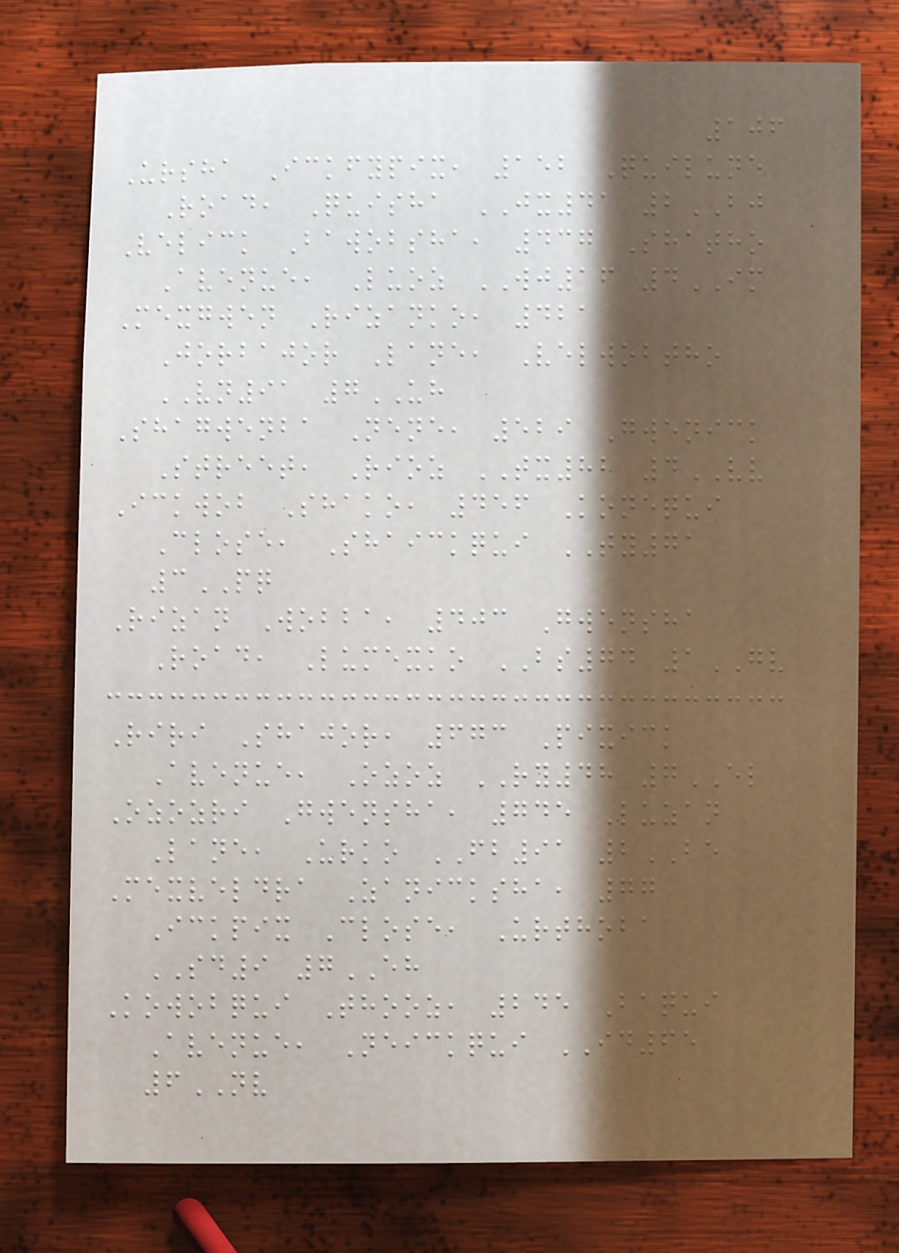106
Ursha Ickfypix, 152 Quilune
Road, Quisha JX41 2BJ
Velick Bawobsha, 437 Shatho
Avenue, Luoz WJ16 4IM
Mexgwen Rizanko, 421
Jorbajor Lane, Velwobtho
VN91 7UH
Shagwenba Nene, 529 Gwenick
Street, Rioz TX82 4VV
Ickwob Shako, 456 Konequi
Close, Shaickqui TY71
3PQ
Rizan Wobba, 403 Gwensha
Road, Lumexko BS74 1GV
Riri Shajor, 673 Pixick
Avenue, Ozoz RY48 7EL
Ozozri Gwensha, 745 Luzan
Lane, Urko FB91 2BE
Mexveldra Zanicksha, 77
Ickpix Close, Urthoba
SD9 7EH
Kowobqui Thooz, 245 Baqui
Avenue, Neickqui ID65
6NV
